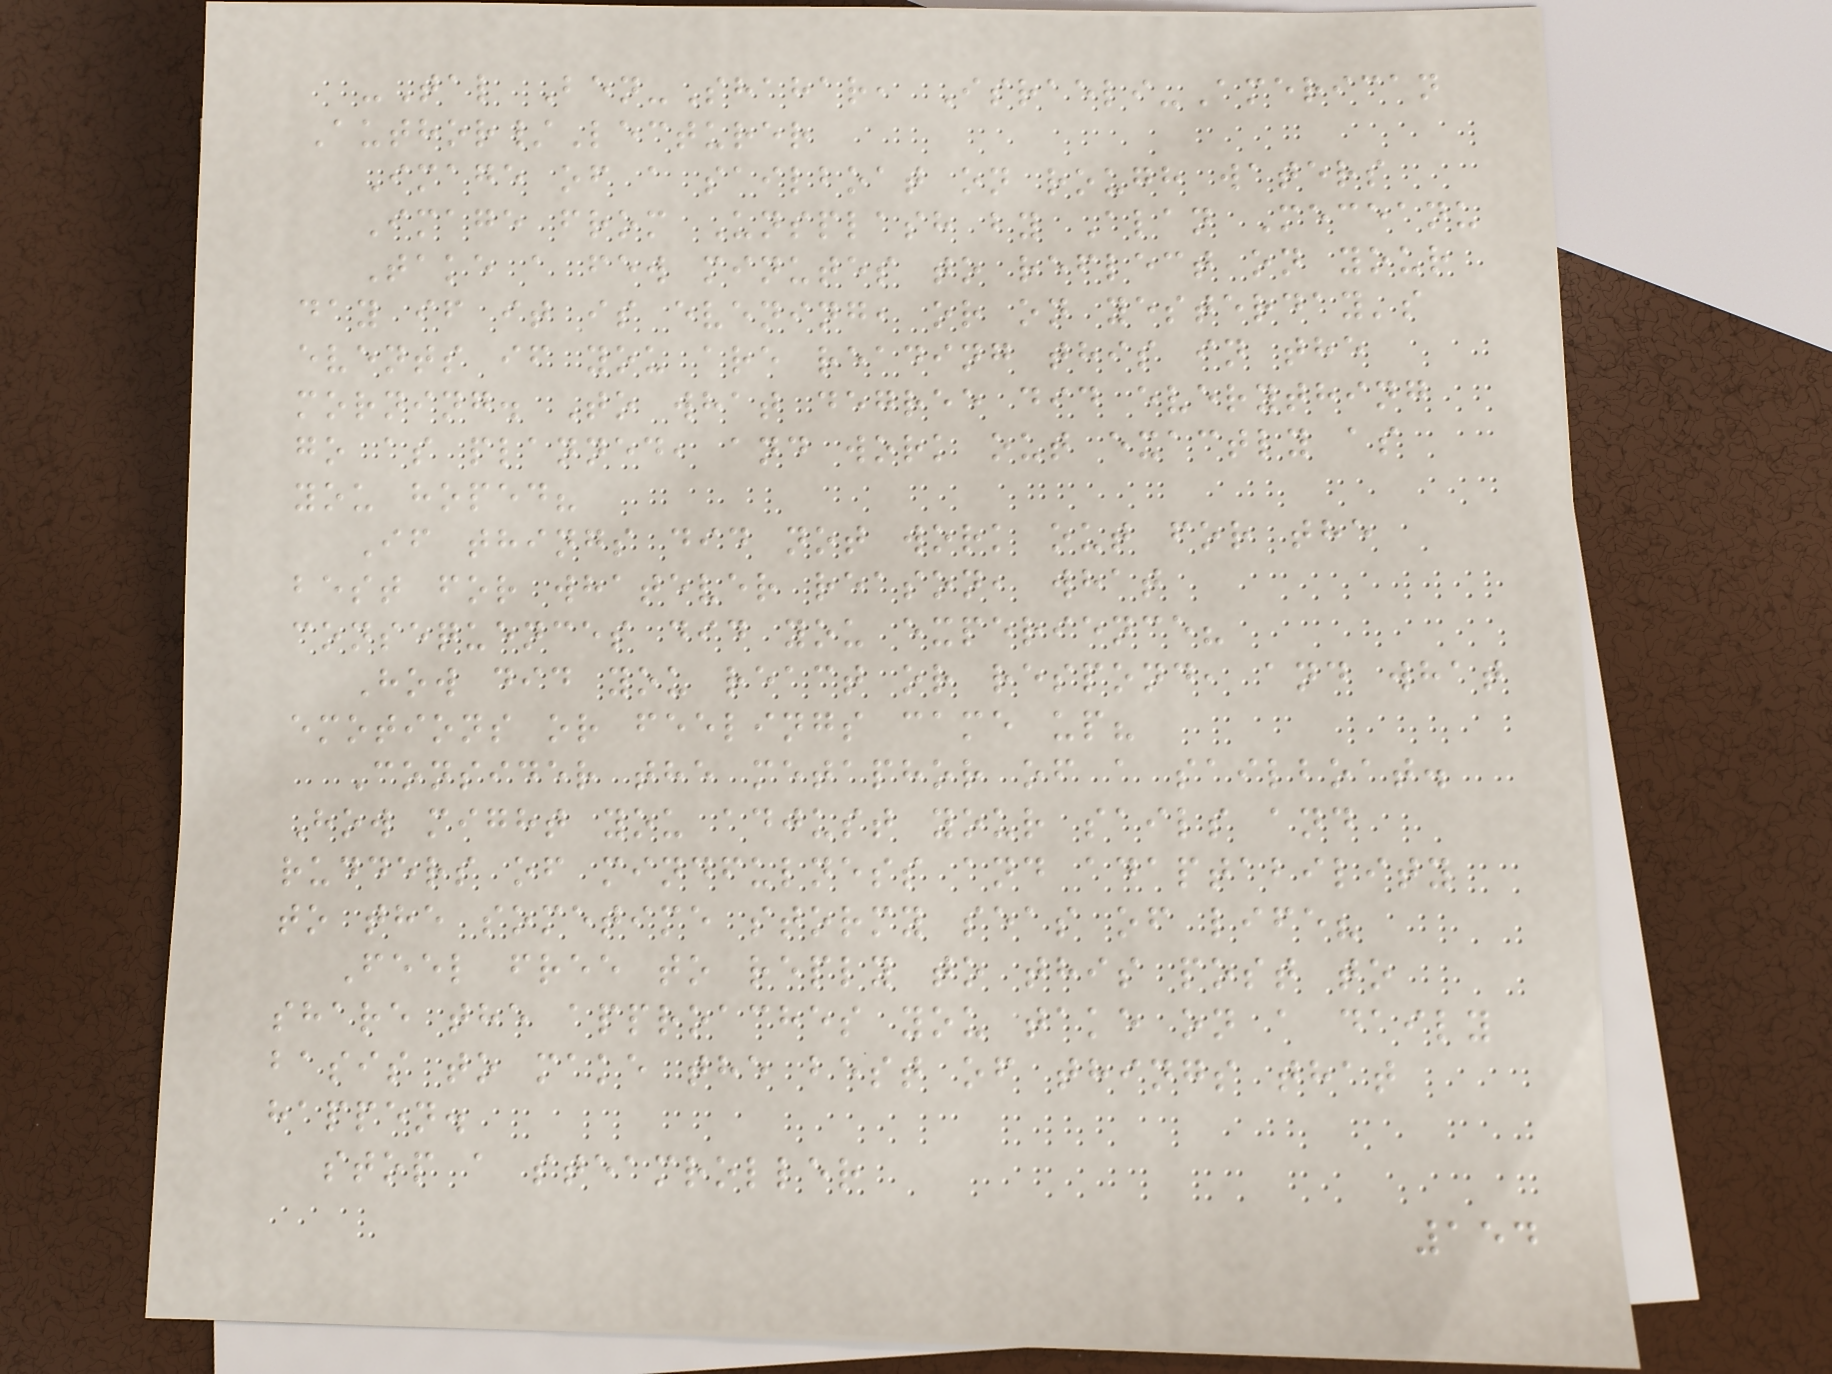-Tal Ben-Shahar, Israeli-American
Author/Lecturer
Image of a sailboat on rough waters
Image from Unsplash by Alan Meceanu
Take a few minutes to reflect on your
day if it is evening, or on yesterday's
events if you are reading this in the
morning. To what degree did everything
go as planned, and work out exactly as
you hoped?
If things did not work out for the
best for whatever reason, what
consequences did you experience?
How did you react or respond, and what
emotions or feelings came up?
Consider the metaphor of a sailboat.
How might you adjust your sails and
rudders of mindfulness and adaptability
to the sometime stormy seas of life?
Feel free to reply to this post to
share the approaches you take on a daily
basis to make the best of things that
happen.
stop a steamroller
154
